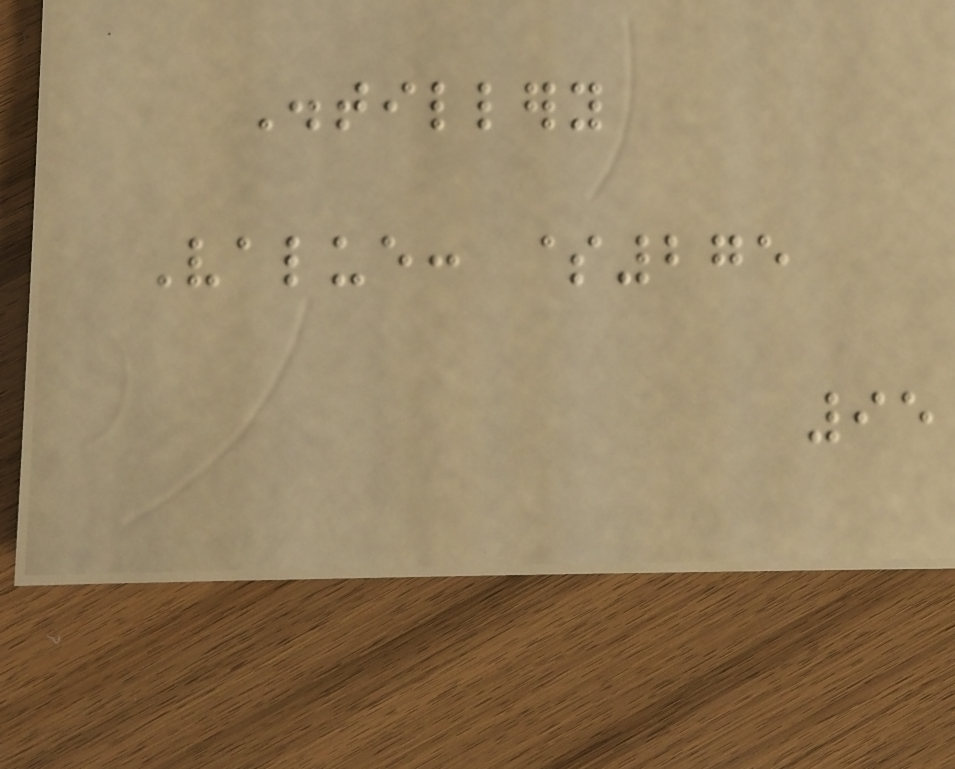Distillery
Value: $275
95
